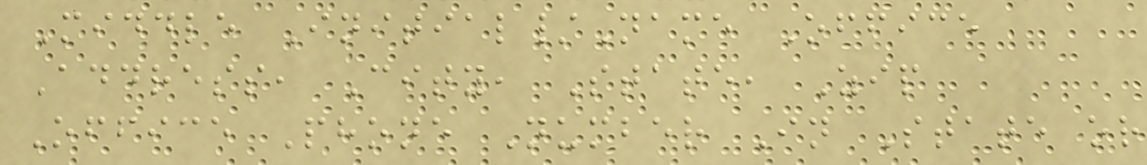Middle Initial/Name Office
Address, City, State, Zip
Office Phone Number In State or
